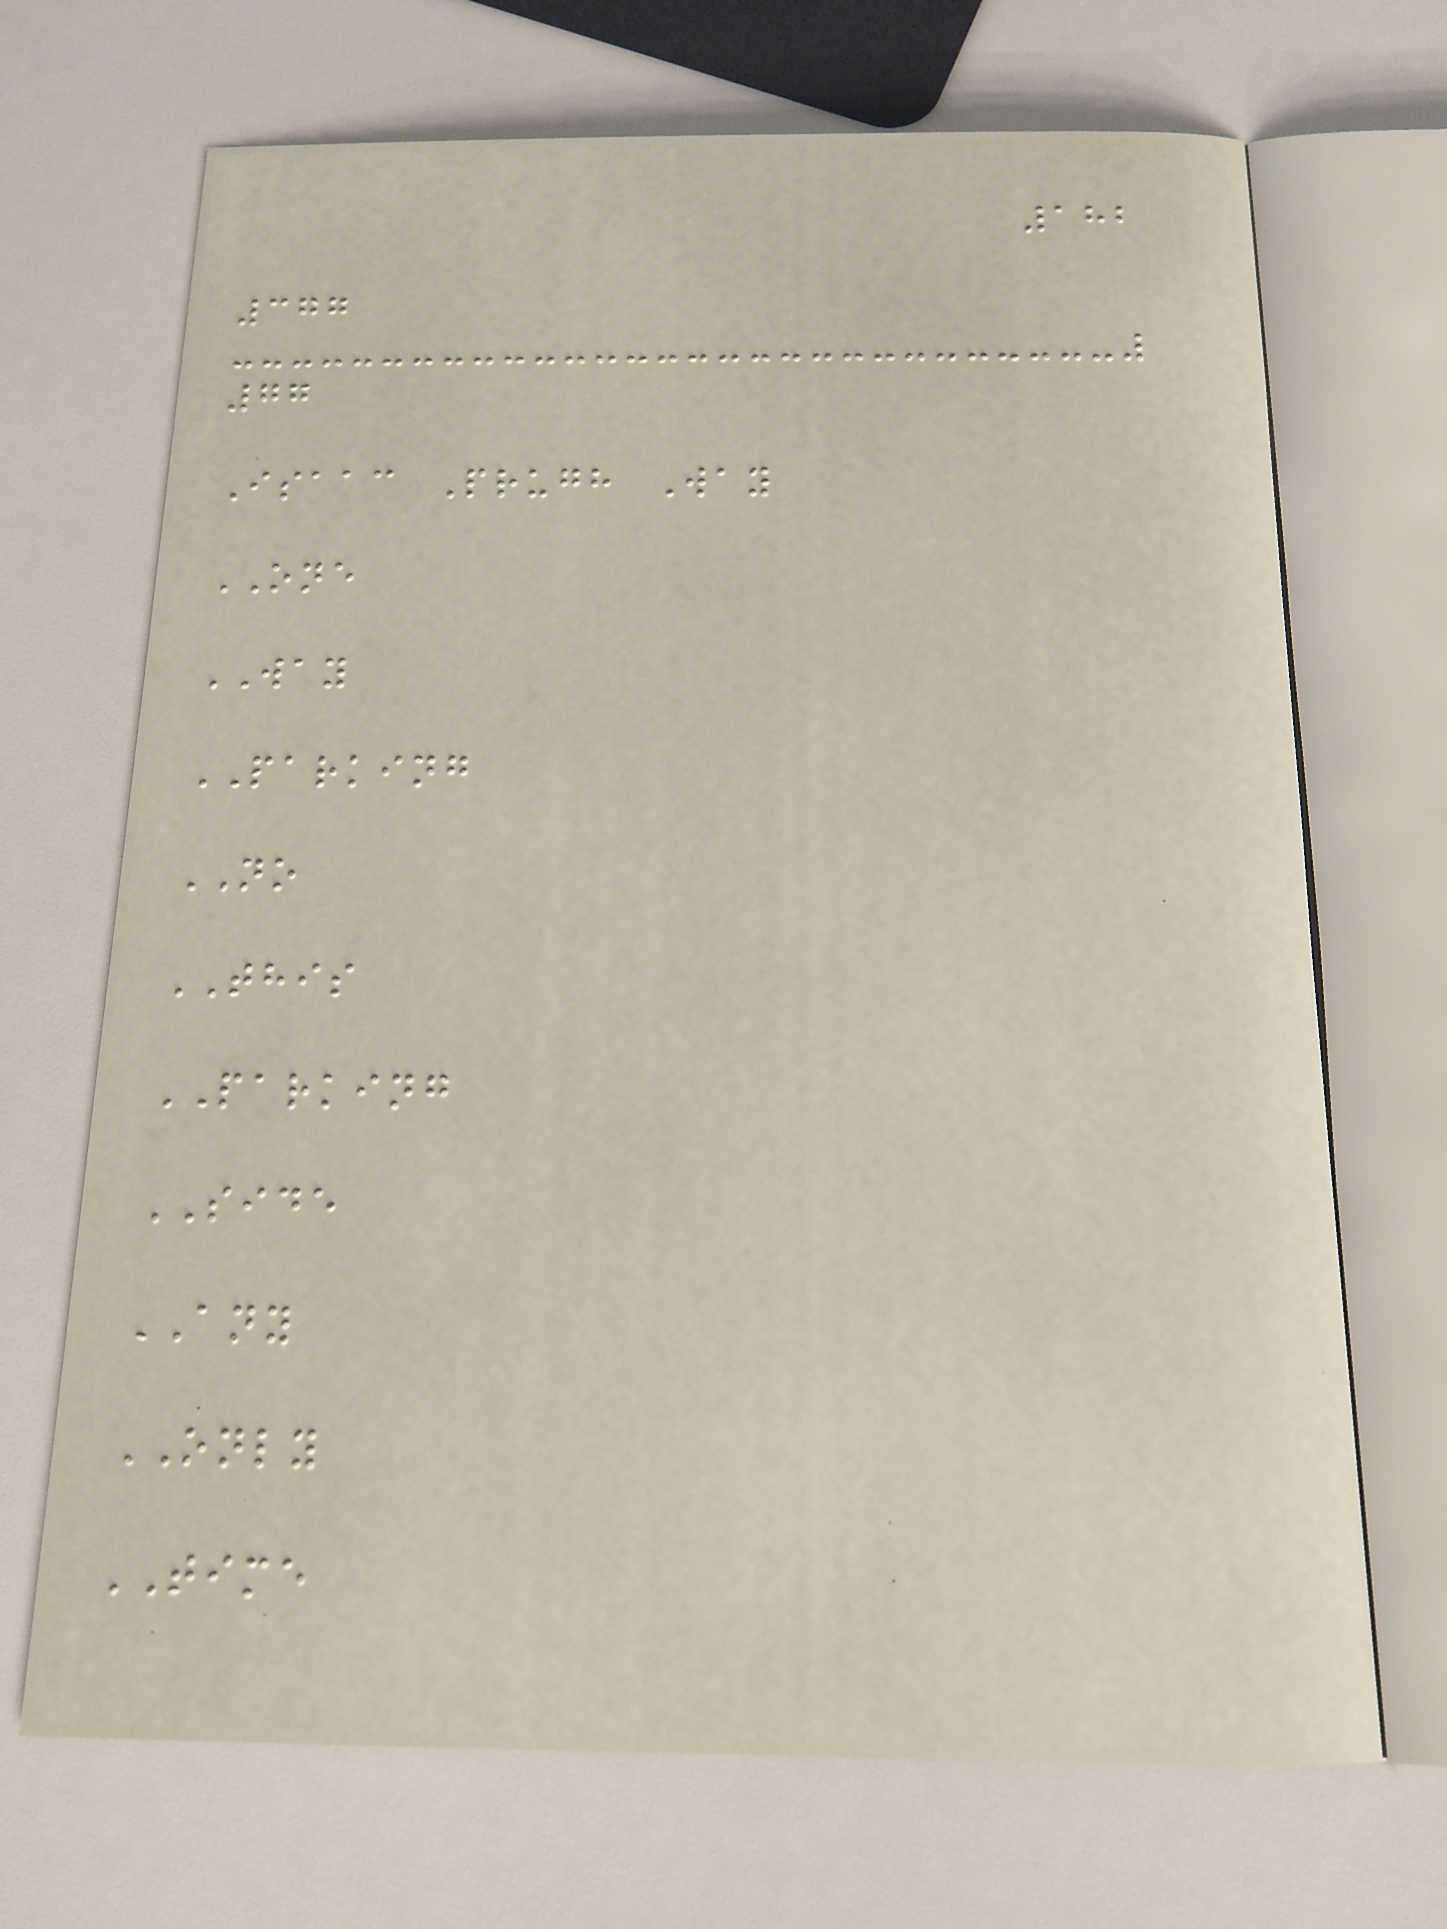182
377
77
Isaac Prugh Way
ONE
WAY
PARKING
NO
THIS
PARKING
SIDE
ANY
ONLY
TIME
